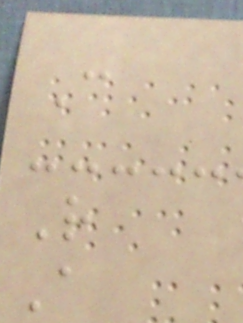C
R
A
